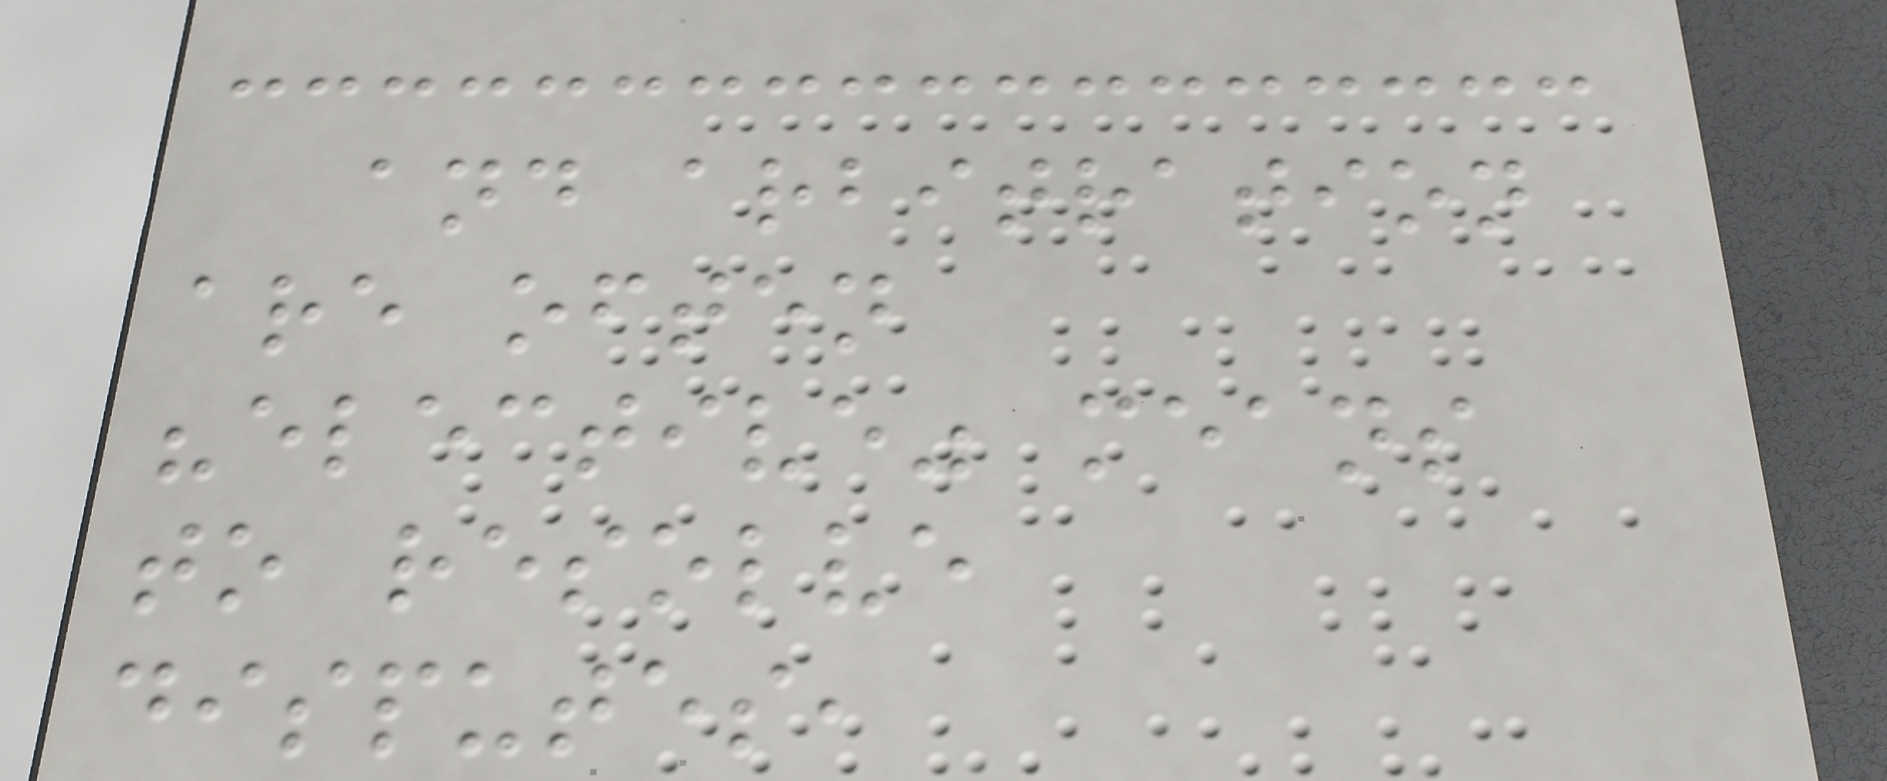and arbitration
are often
"elective" means
to resolve
disputes,
